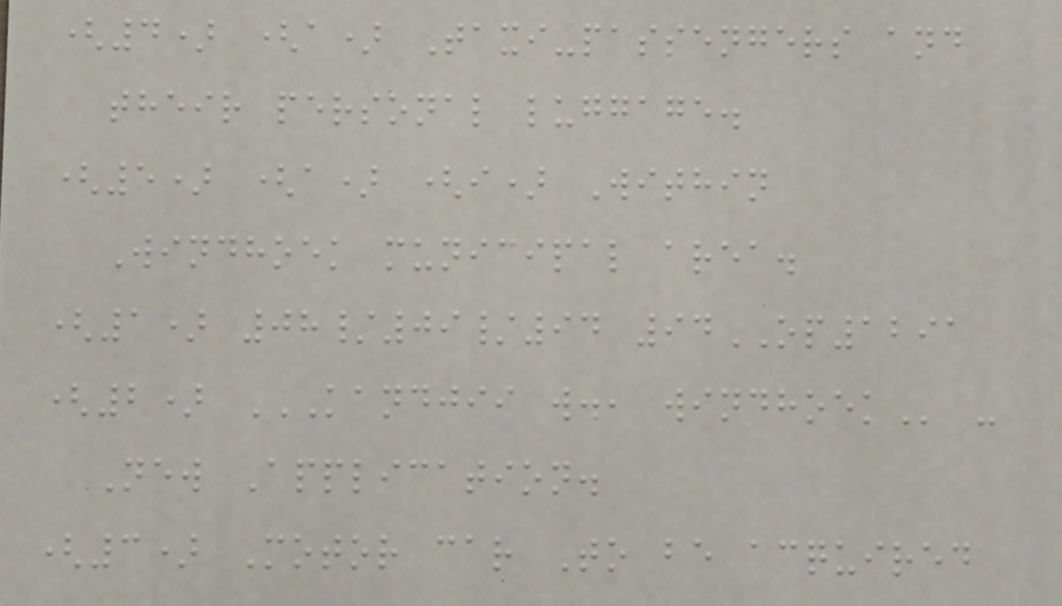(4) (a) Taxi-passengers and
their personal luggage.
(5) (a) (i) Within
Windhoek municipal area.
(1) 08/09/94 94OP1291
(2) KANDJII W., WINDHOEK -
New Application.
(3) Motor car To be acquired
